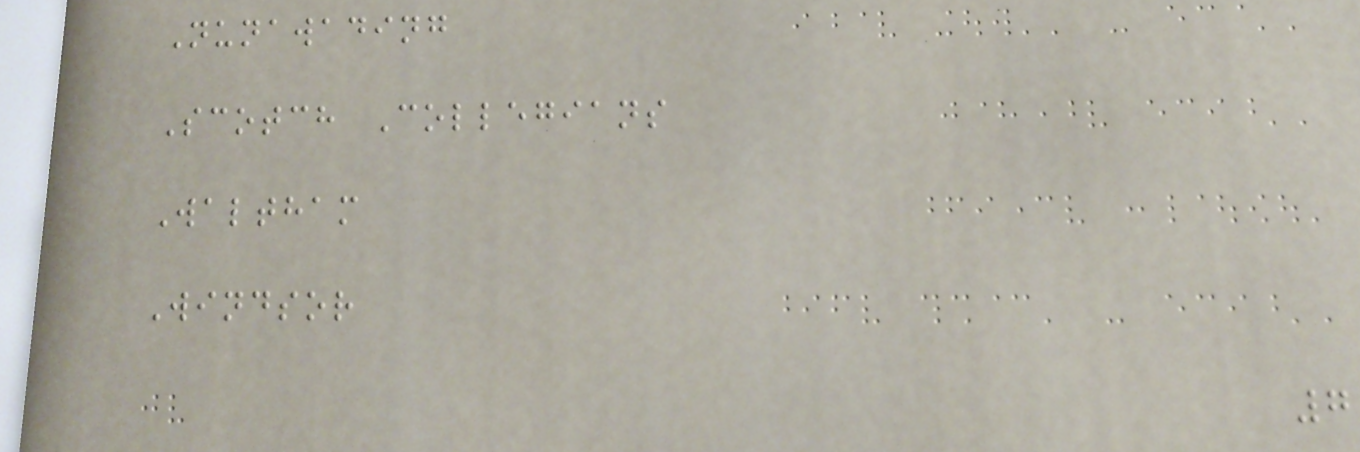Nunawading
Scotch Collegians
Waltham
Windsor
7
